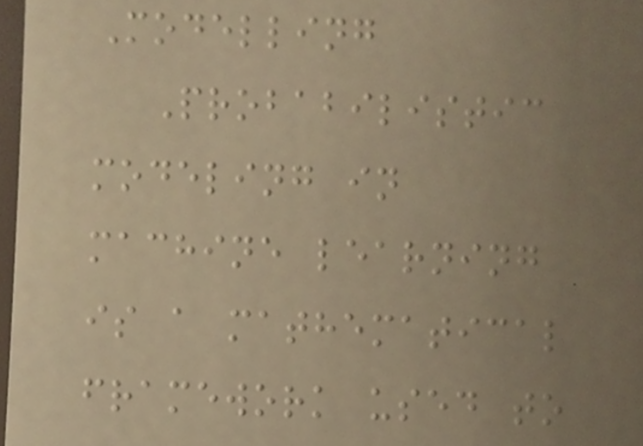Modelling
Probabilistic
modeling in
machine learning
is a mathematical
framework used to
